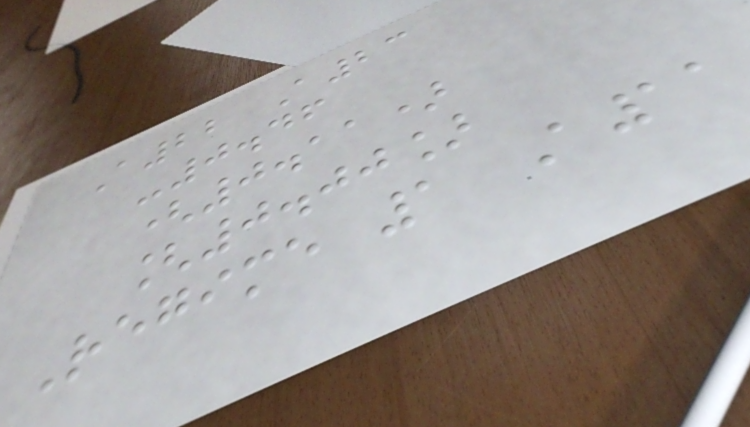A22 A23
-0.46
(0.11)
[0.00]
Regime 1 A11
